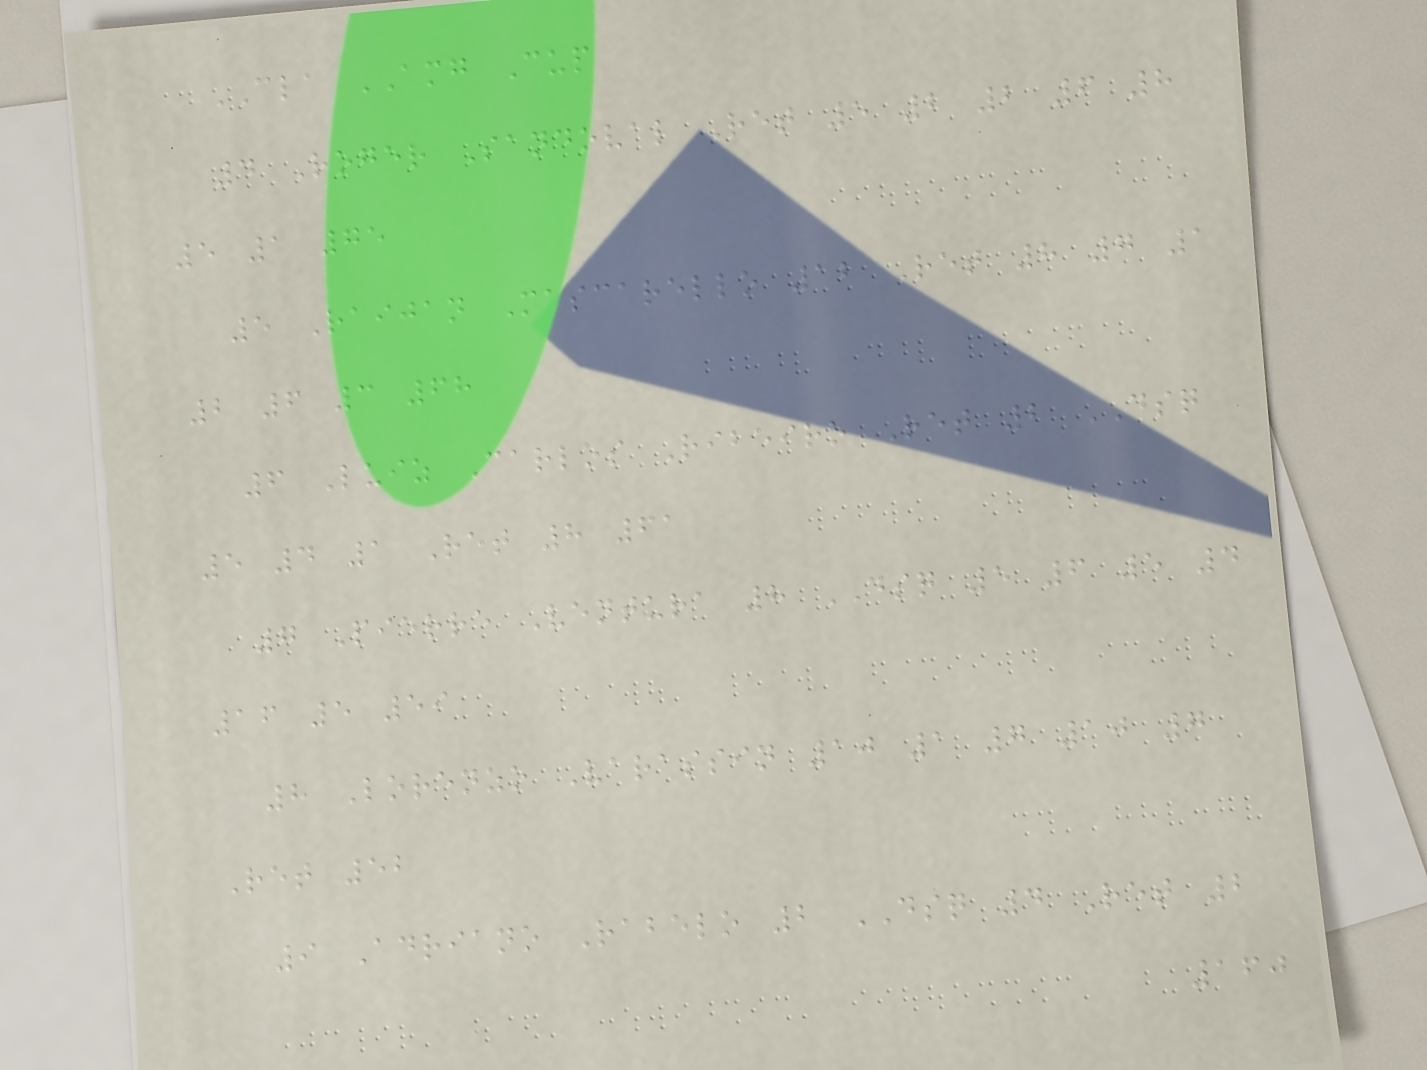CLA AMG Cup
4 Roger Sandoval Ret 5 2 2 6 8
5 1 75
5 Raijan Mascarello 12 Ret 8 7 1
2 6 3 68
6 Luiz Carlos Ribeiro Ret 2 DSQ
5 4 1 Ret 8 61
7 Pierre Ventura 8 DSQ 5 6 5 4
16 5 59
8 Lorenzo Varassin 10 1 7 10 7
Ret 52
9 Adriano Rabelo 2 DSQ 4 Ret 2
160
